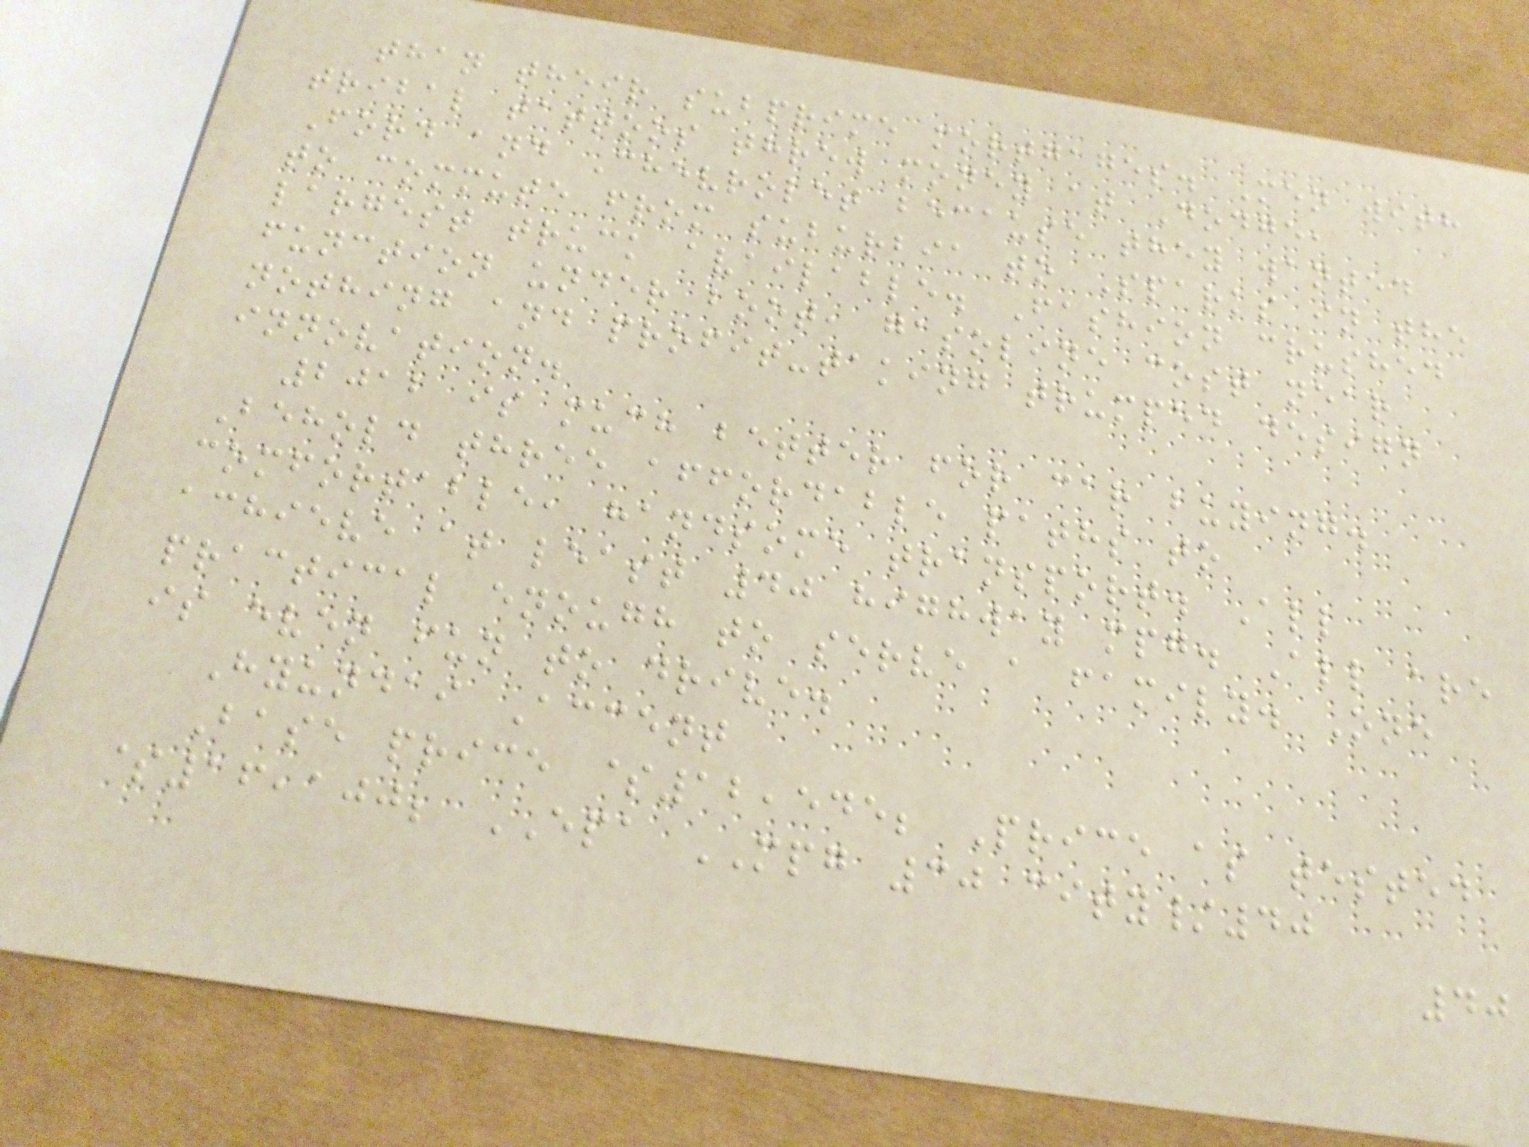than their subprime mortgages. Men with
tribal tattoos threw money at Dodge,
Ford and Chevrolet because they wanted
to commute from suburbia to Sparks in the
largest truck available. Fashion crushed
function under boot, gasoline cost near
nothing and profit-taking trumped design
innovation.
2012 is much better for car buying.
Behold three affordable paths to
comfortable, handsome transport. All
achieve at least 40 highway mpg. All are
practical enough to serve a family. One
is even fun to drive.
Hyundai Accent
Base price $12,545; Price as tested
$16,100; EPA MPG 30 city/40
40
